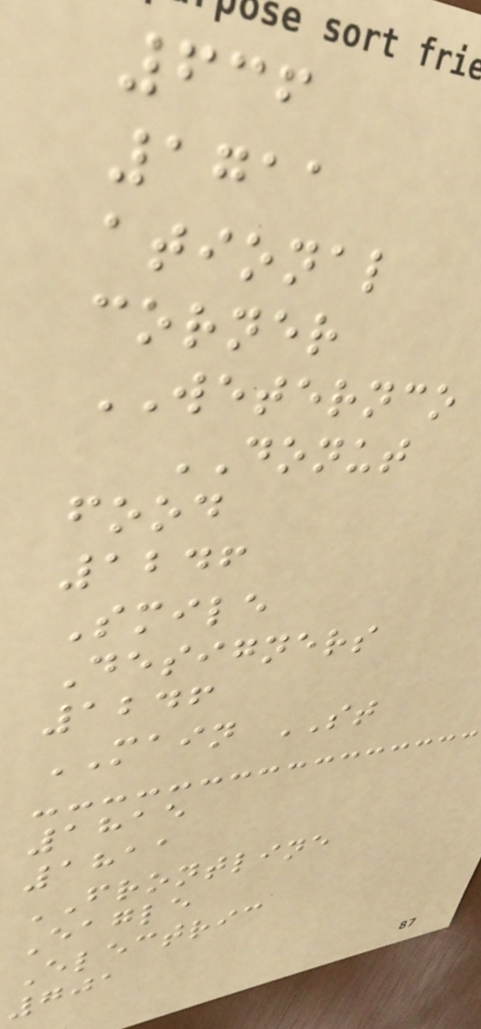636
1711
ational
corner
WETERNCO
DONUT
food
1246
Smile
Designers
1246
MAIN ST
1815
1811
FRONTLINE
Eagle
Electric
701
